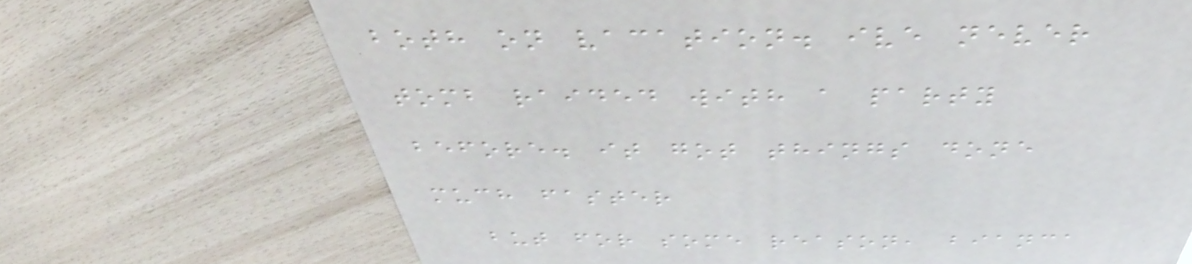both on vacation. ive never
tomb raided with a party
before. it got things done
much faster
but for some reason, bianca
